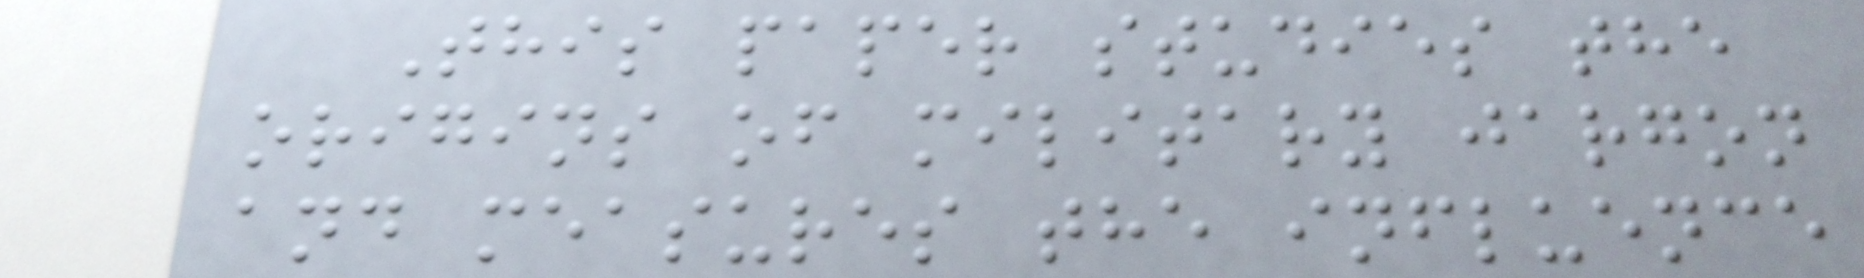This paper studies the
origins of military jargon
and measures the influence
